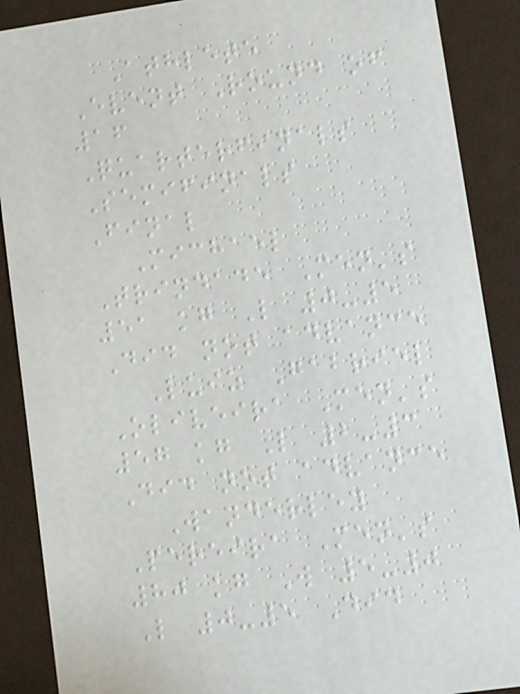Athlete
Event Round of
16
Quarterfinals
Semifinals
Final
Michael
Trindade Men's
51 kg L 0-5
Did not advance
Luiz Gabriel
Oliveira Men's
57 kg L 2-3
Did not advance
Wanderley
Pereira Men's
80 kg W 5-0
L 0-5 Did
